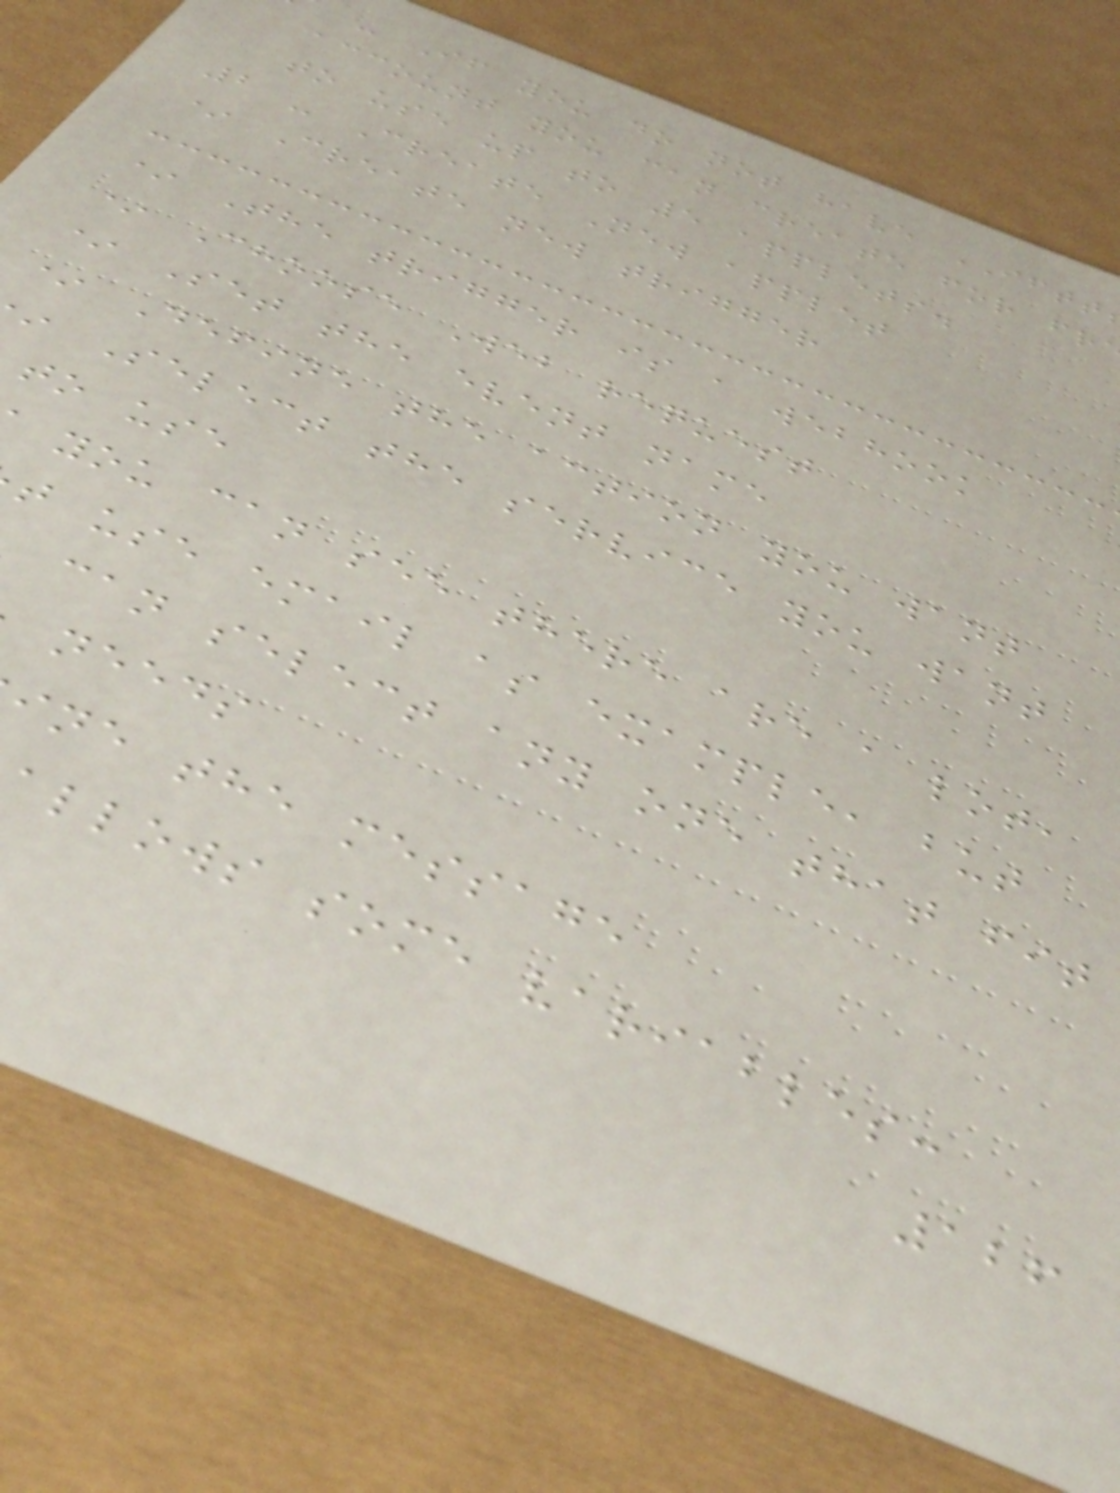- If you do not have IFTT
account you can create for fr
to use up to 5 applets.
2 - Create New applet
* Create new trigger
* The trigger is a webhook
* Choose Web request
* Set the event name
* Define the action you want
Select the service you want
to use
you can see there are a lot,
t use email as example, but
can select any one that fit
needs
ine the message
allows some variables:
126
